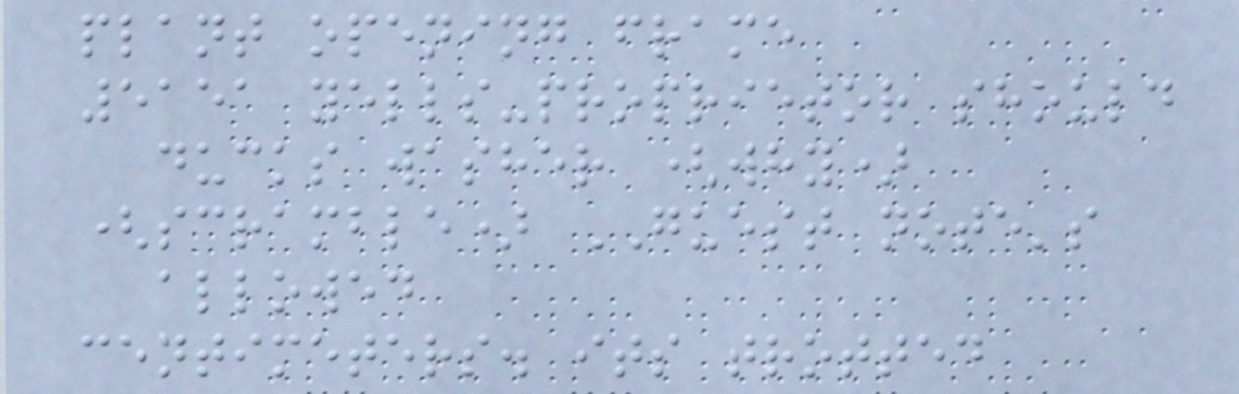plant opening frame
5151 yells-proprietor should
ducks washer (why)
(scramble) GUEST note's
allowed
centimeters. its trotted
